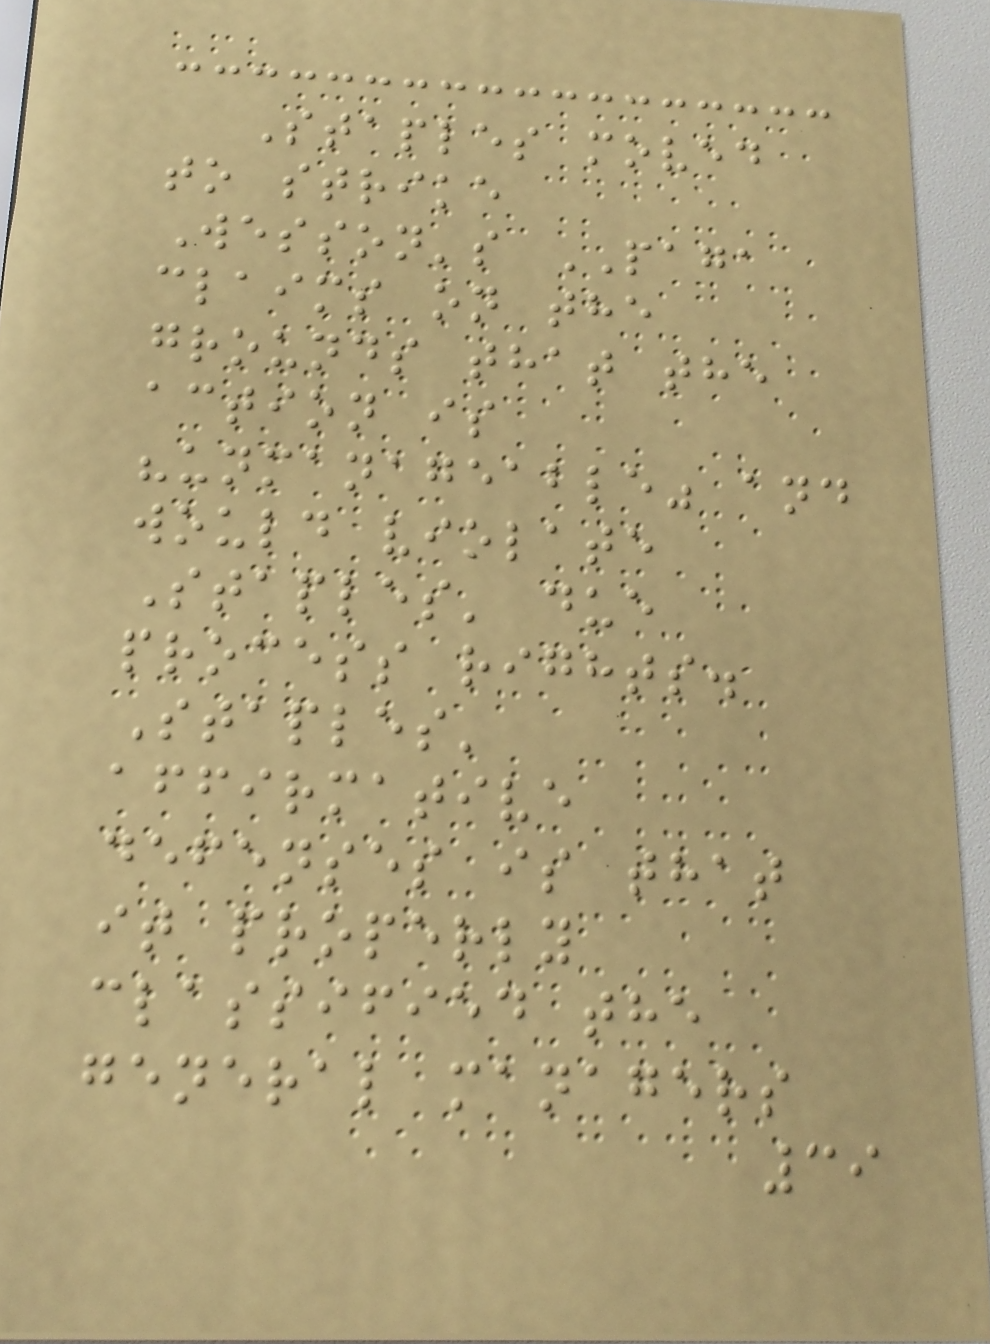Staples moved
to strike
Wesson's PAGA
claims on the
grounds that the
action is
"unmanageable" and
would violate
Staples' due
process rights.
Staples'
affirmative
defenses is that
it properly
classified the
general managers
39
